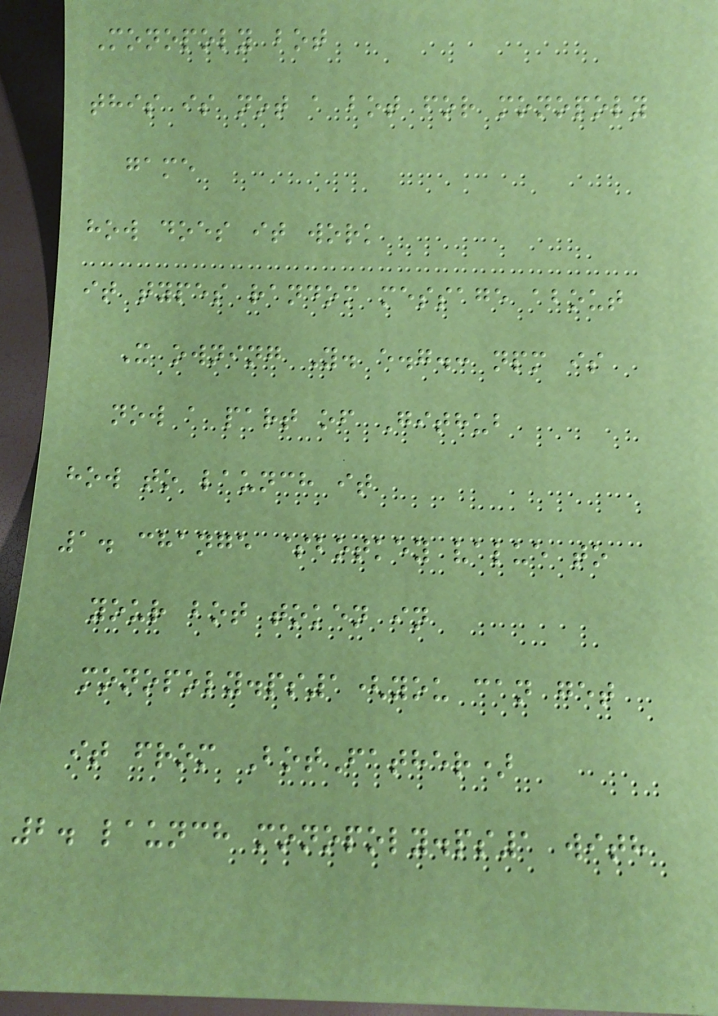Monopoly bot
this is not a bot for monopoly
game
how does it work
it types random message about
X owning Y. e.g.: npm is
now a part of Github
how to launch it
1. change $botkey value to
your bot token in
monopoly.ps1(you can get
it from BotFather)
2. launch monopoly.ps1 with
